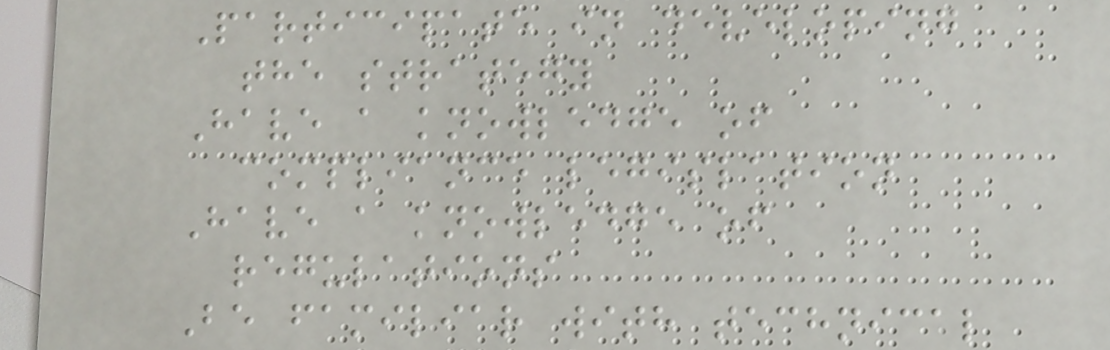Participate in developing
the strategy
Have a knowledge of
compliance legislation
Have a knowledge of
regulations
Be familiar with technical
